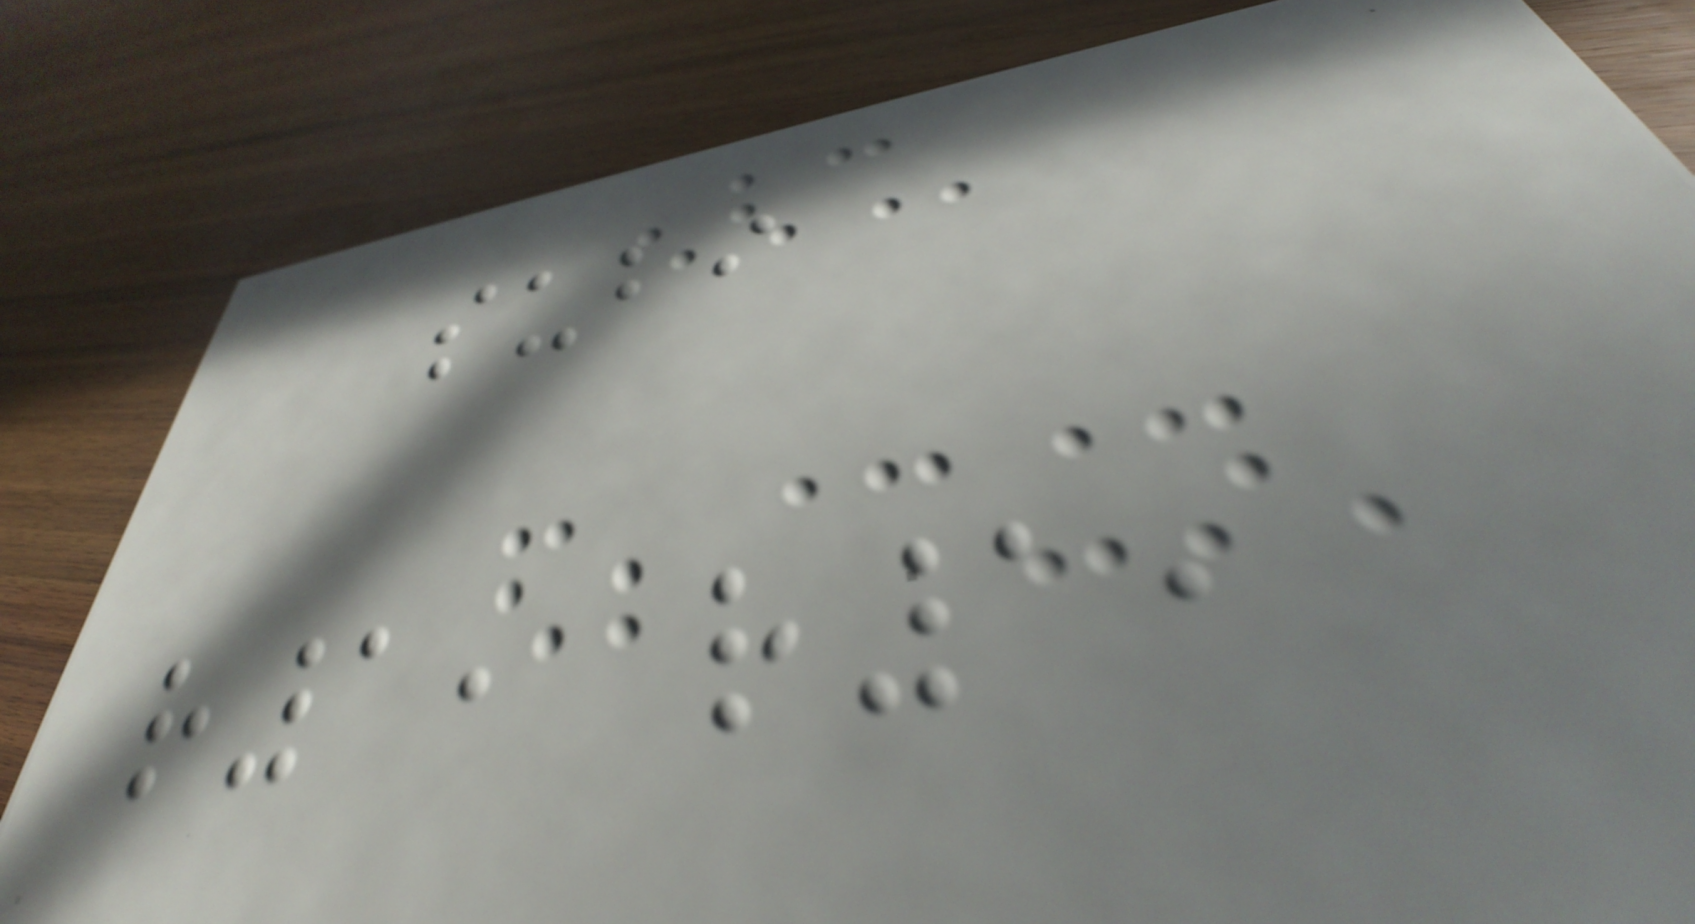subi
r1, r1,
